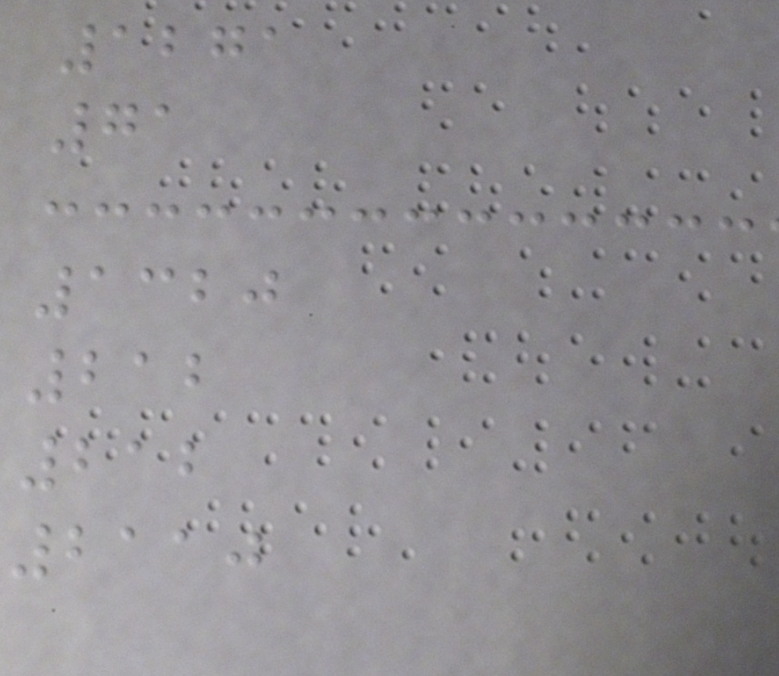1271
71
1320
212
212
2110
